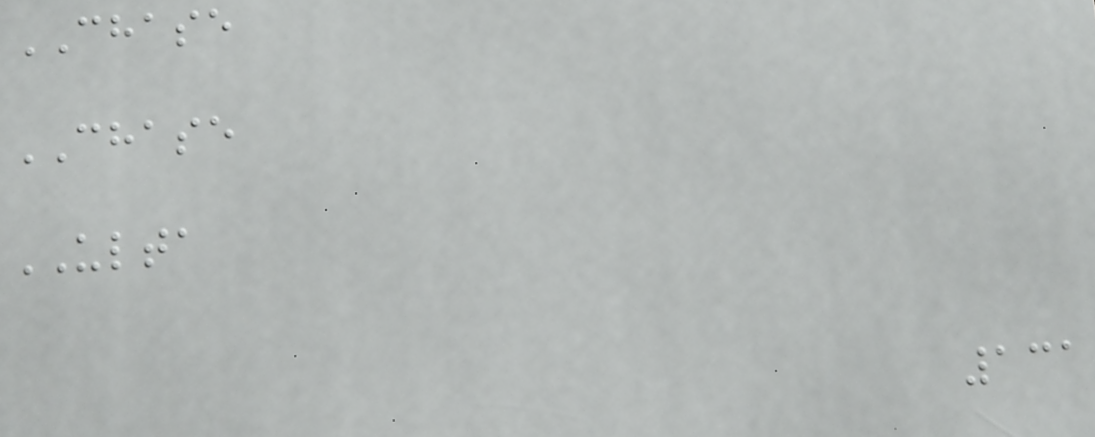CHASE
CHASE
ULTA
131
